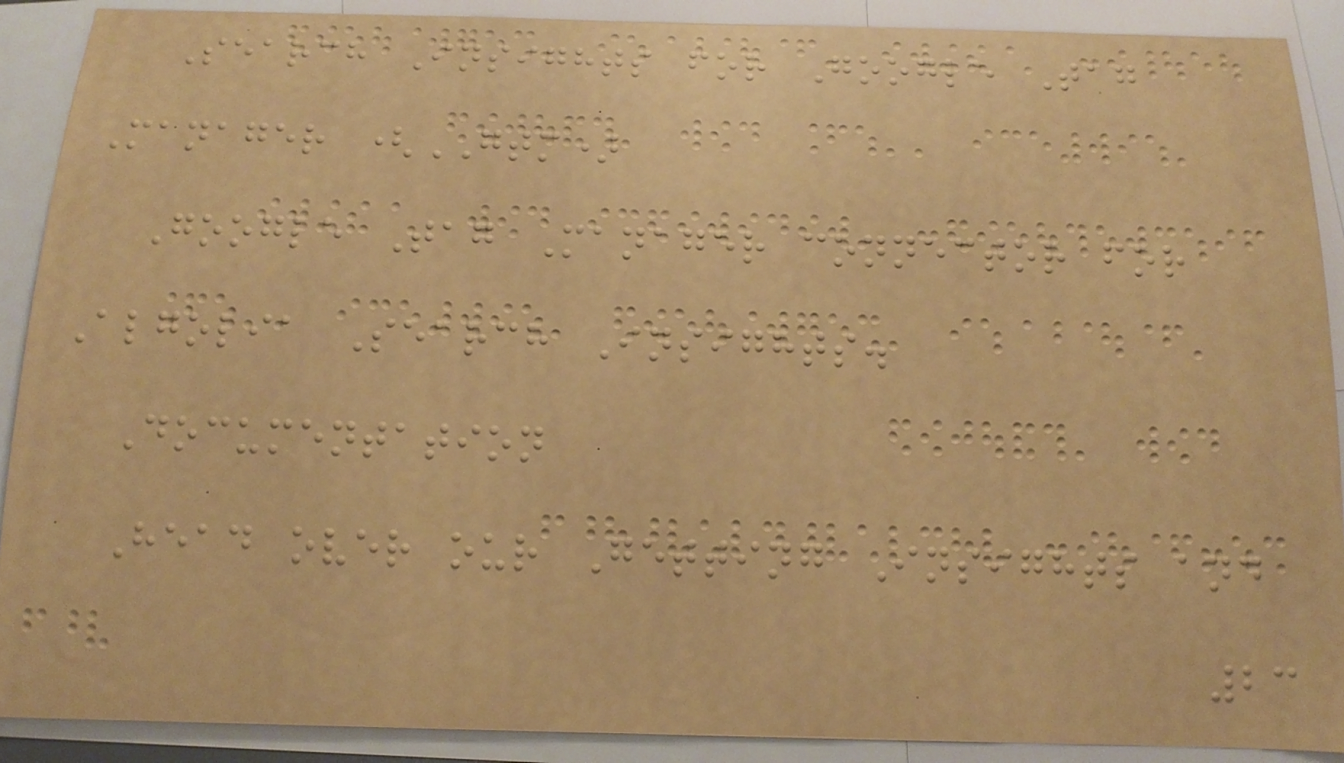Search Insights for Google Tag
Manager (GTM)
Google Tag Manager connector for
Algolia Search Insights.
Documentation
Head over our Getting Insights and
23
